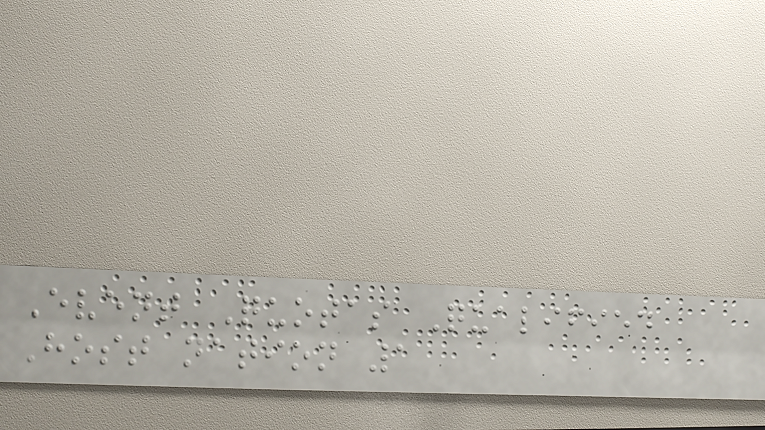Event Quotas Qualified
Host nation 1
